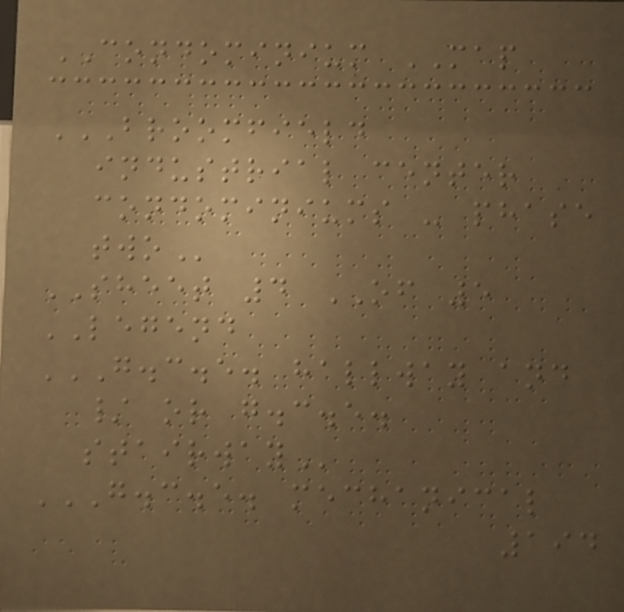CONDOMINIUM MAP
BROOMFIELD
INDUSTRIAL CENTER
CONDOMINIUMS - PHASE
TWO
SHEET 4 OF 5
LEGEND
G.C.E. HALLWAY AND
/ OR G.C.E.
STAIRWAY
G.C.E. MECHANICAL
194
